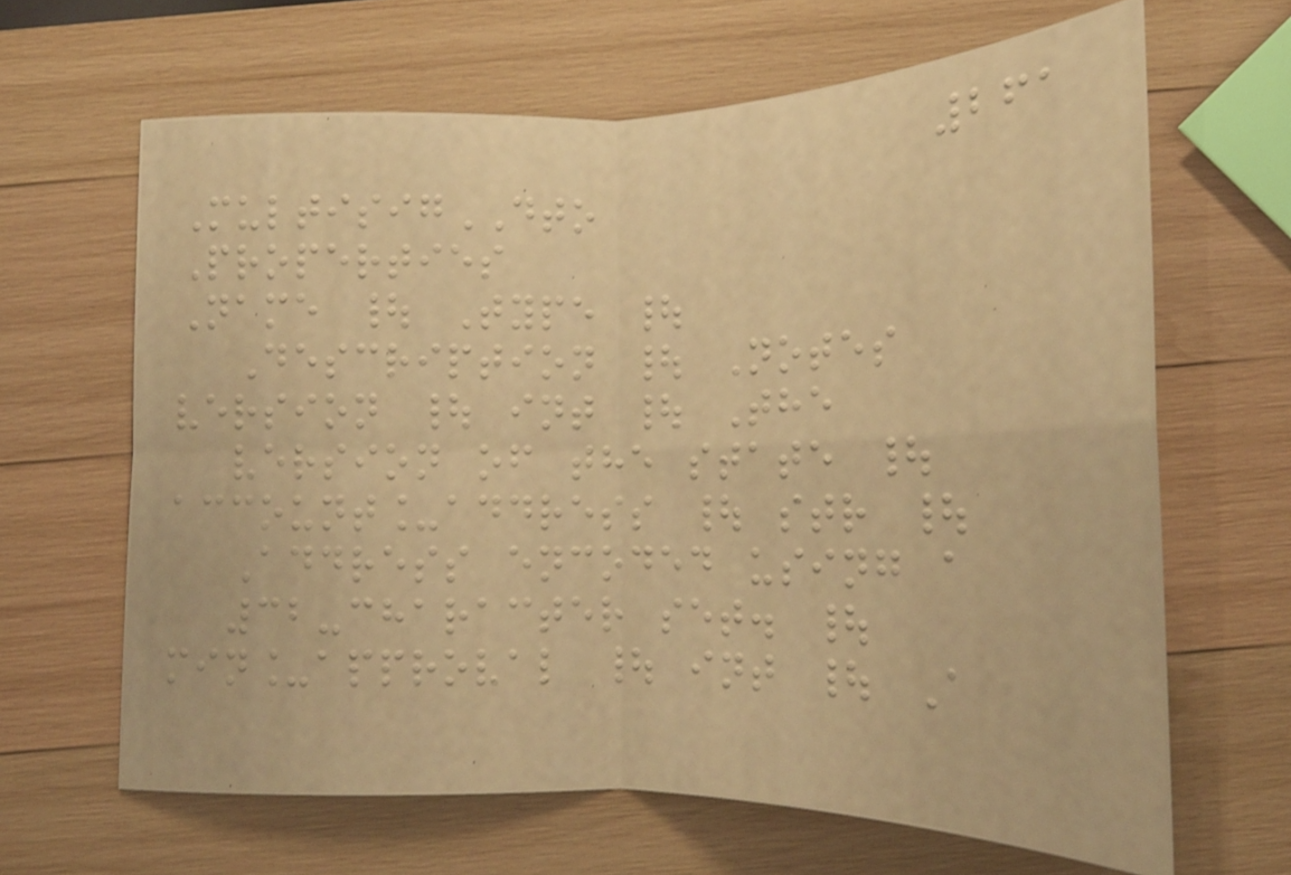261
MultisigDTO
Properties
Name | Type |
Description | Notes
version | int | The
version of the state |
account_address | str |
Address encoded using a
32-character set. |
min_approval | int | A
